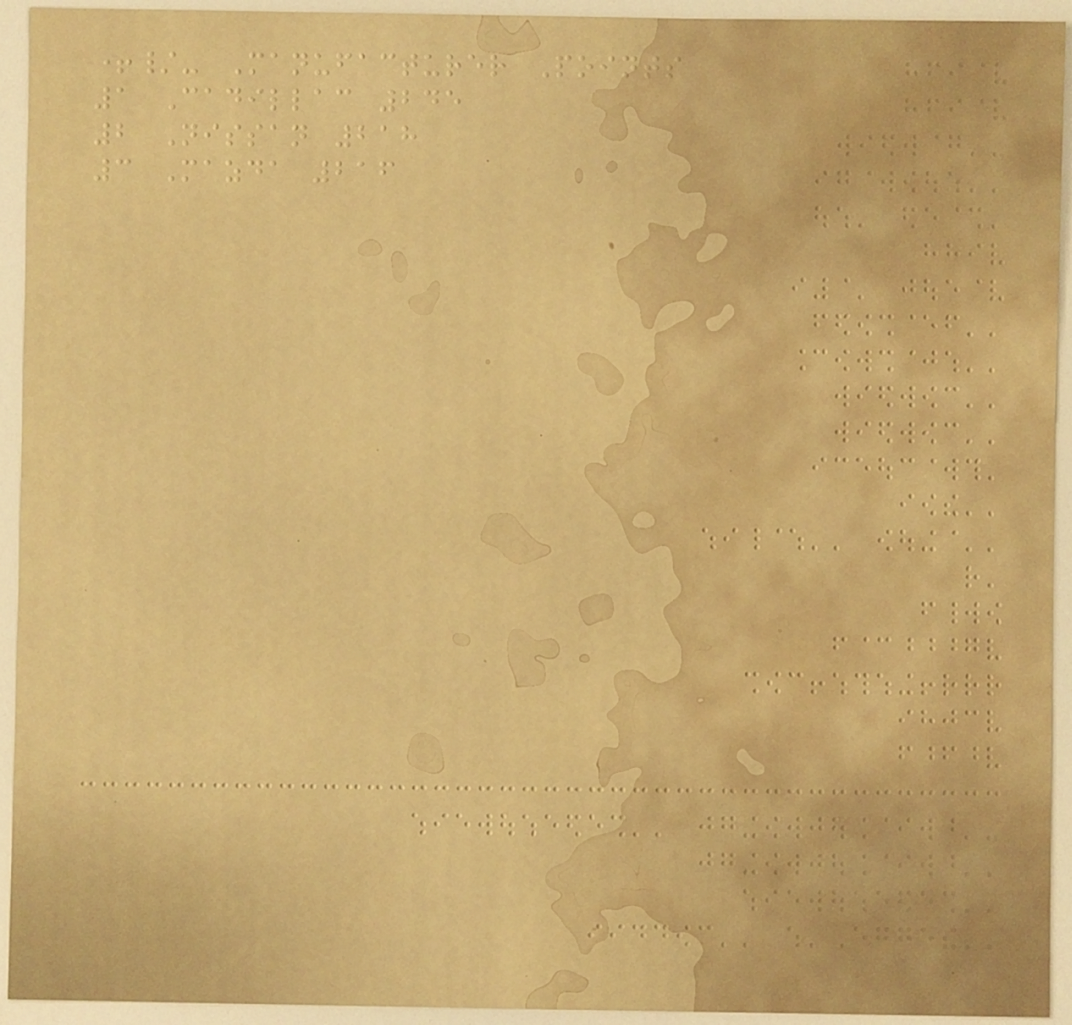+/- Manufacturer Points
1 Cadillac 245
2 Nissan 218
3 Mazda 216
